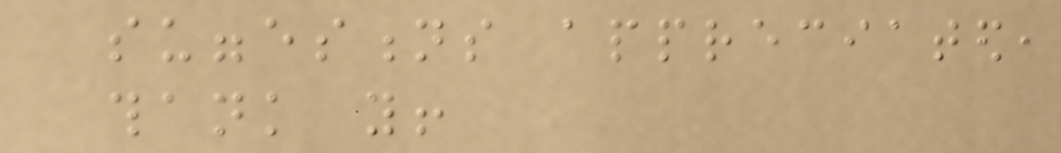suggestions appreciated,
thank you!
